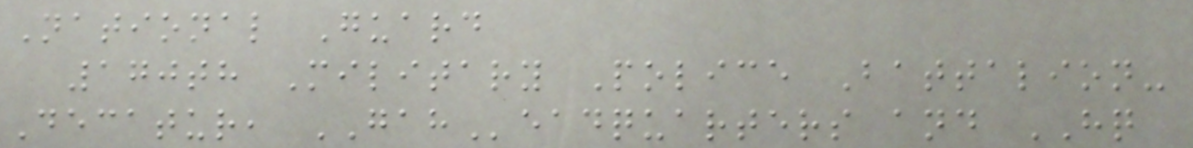National Guard
170th Military Police Battalion-
Decatur, GAHeadquarters and HQ
